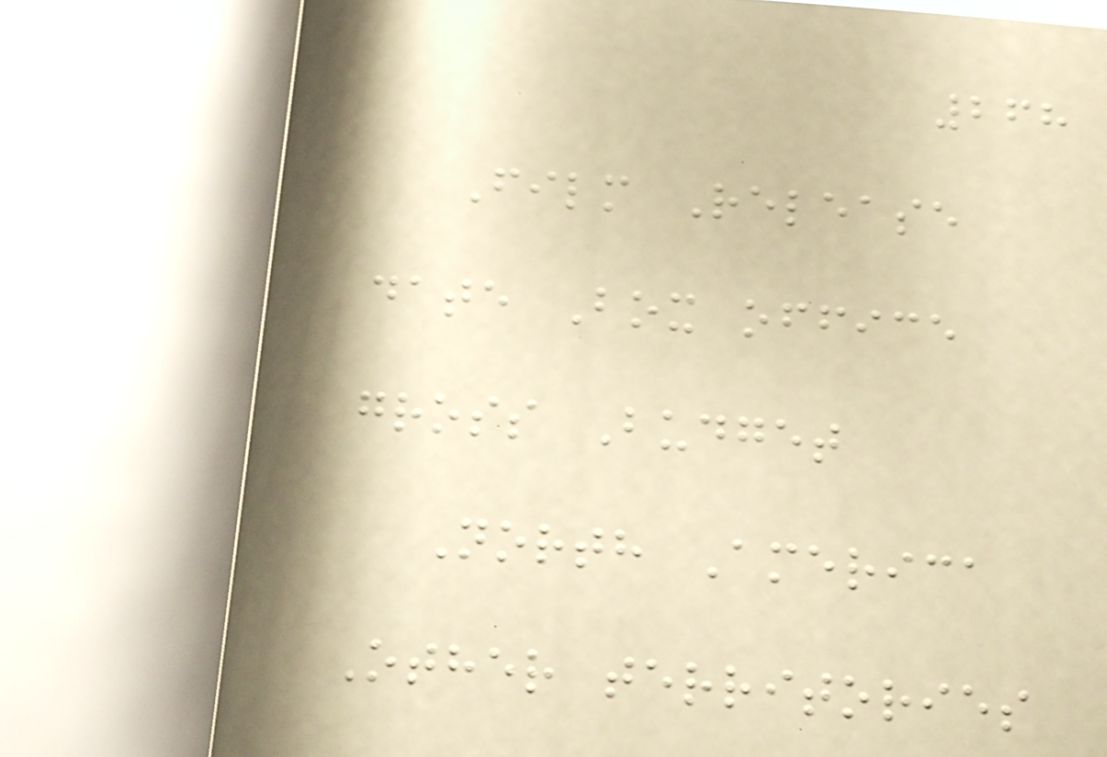268
Film Release
date Box office
gross Budget
North America
Other territories
